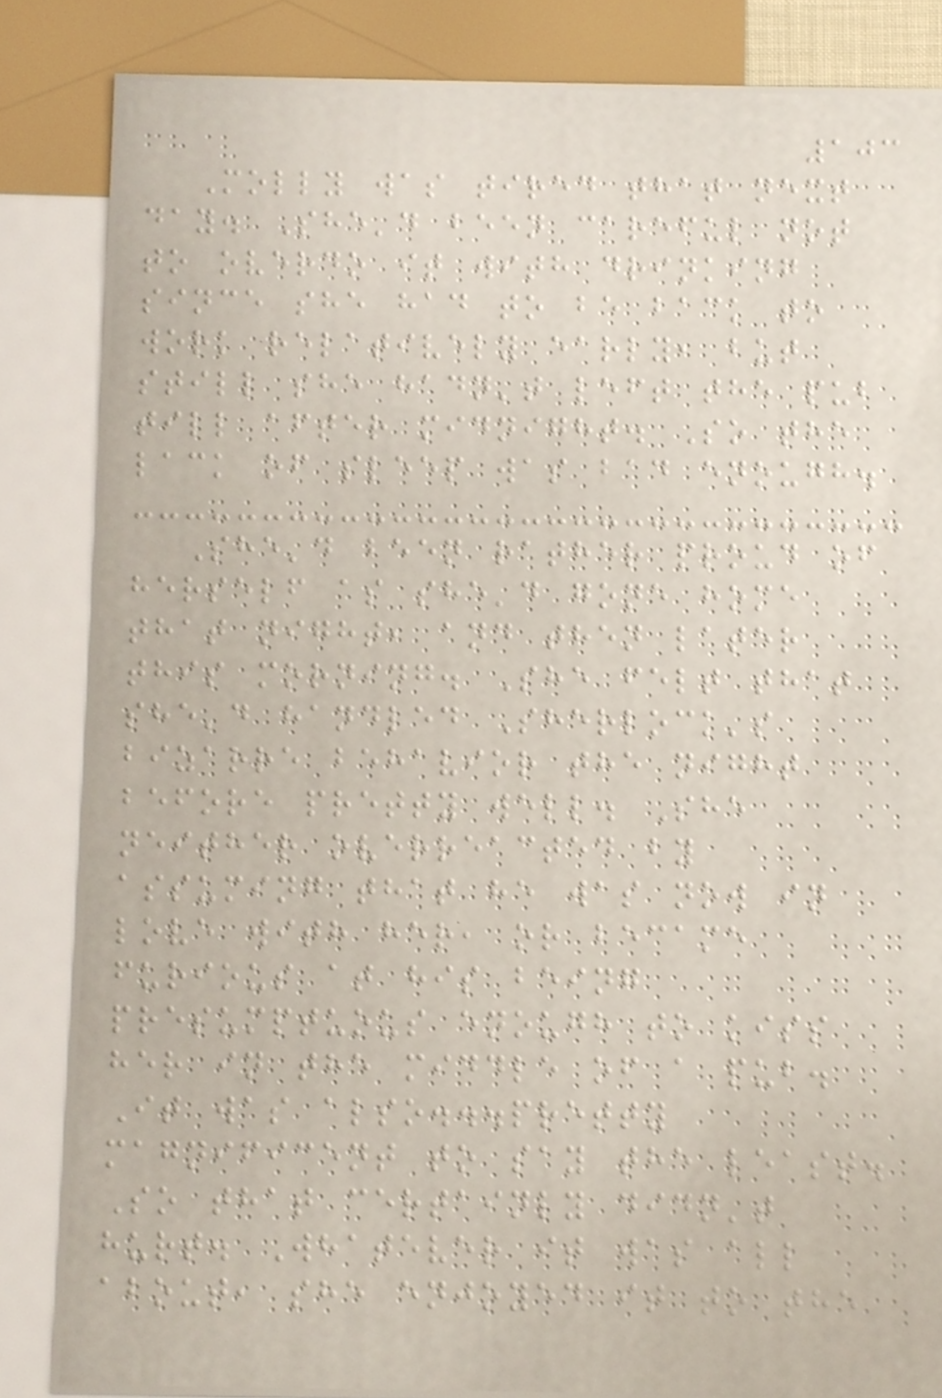103
Molly was tired that next
day. She'd been careful not
to overdo it with drinking
since she had to be back to
work relatively early, but
still she hadn't left the pub
till after midnight. So the
lack of sleep was bad enough.
She'd been rather proud of
herself as she'd gone home
that night, and then later
this morning. She felt that
she'd handled Sherlock's
bizarre behavior the night
before pretty well. She
neither overreacted by
assuming that he was now in
love with her, or became
furious at his being
presumptuous enough to kiss
her in the middle of a pub.
It was also...pretty
magnificent to say the least.
So that certainly didn't
hurt. Whatever it was all
about, she enjoyed it to the
